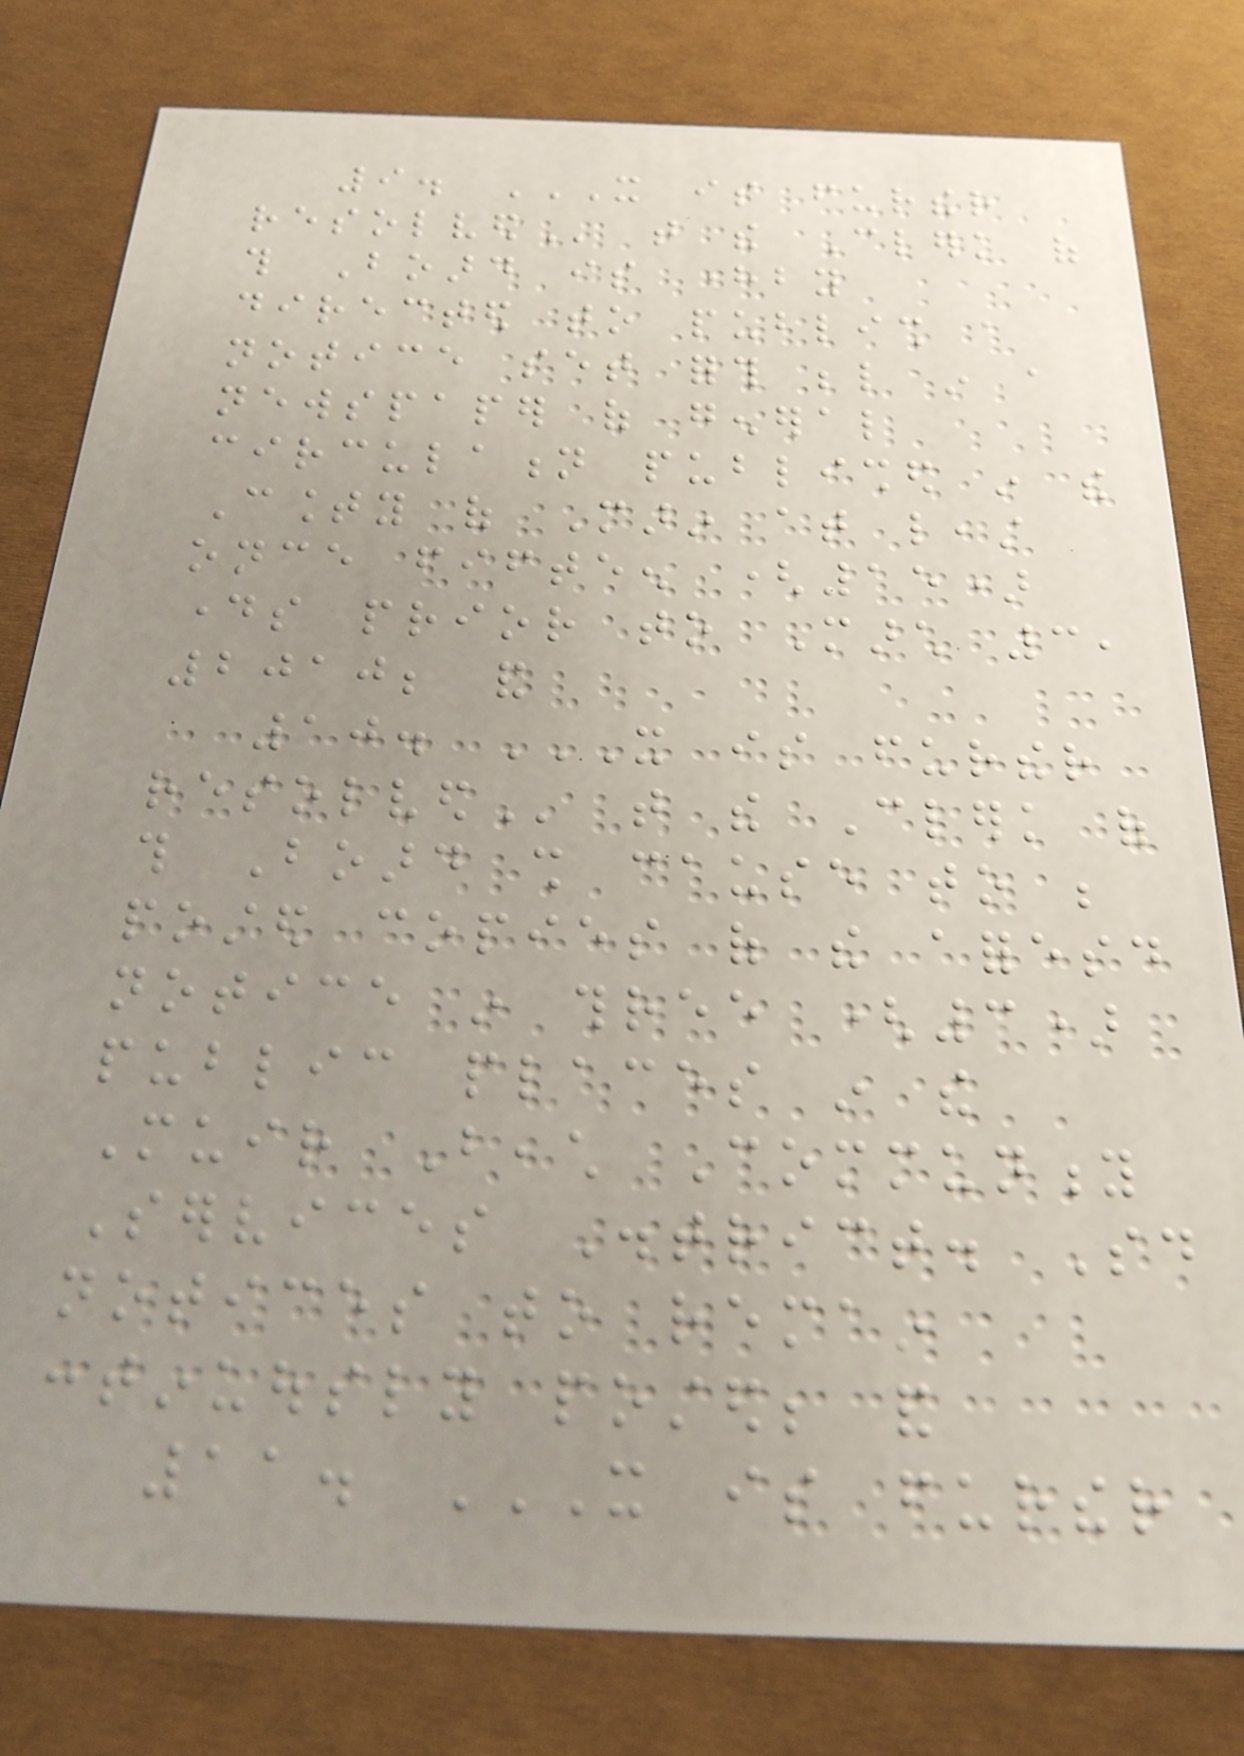9. IT IS FURTHER
RESOLVED that the Clerk of
this Board is hereby
directed to publish a
notice set forth below in a
newspaper of general
circulation published in the
County of Marin at least
once fifteen (15)
days prior to March 3,
2010; and
10. IT IS FURTHER
RESOLVED that the Clerk of
this Board shall cause to be
posted copies of the aforesaid
notice in three (3)
public places in the
Muir Beach Community
Services District. Said
notices to remain
continuously posted; and
11. IT IS FURTHER
